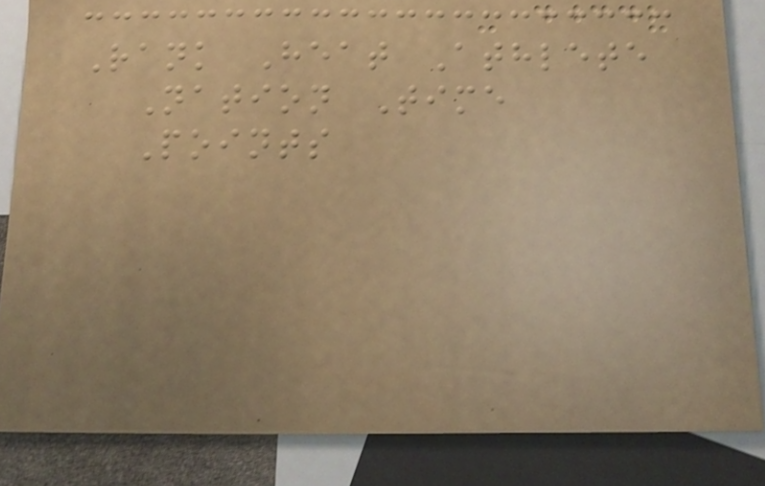Rank Heat Athlete
Nation Time
Points
